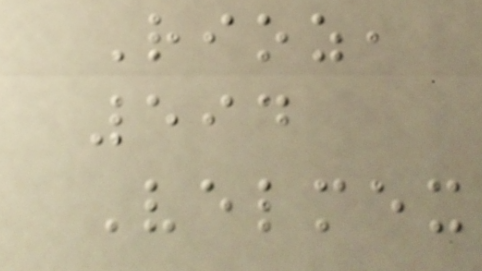Rioz,
594
Velmex
